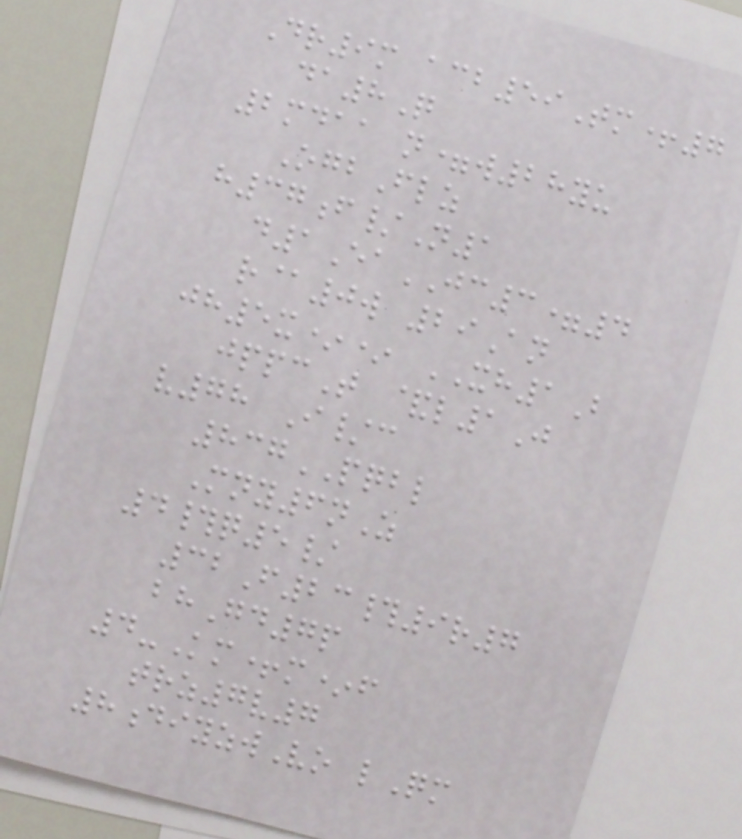Dr9m acb59Tm+7
da8Q
2mdaa n=w28yu
OgbFlz
h37f/N1
d1EaJC3=4
r@0w 29An
jh5x** XH1B
jppcT &l1J
v78 I/c
837PQBL
Mny6nZ
4#q5/
32F23#9r7
bhGd7p
4-Km+m*f
trz7v7
8diyzwVo lQm
